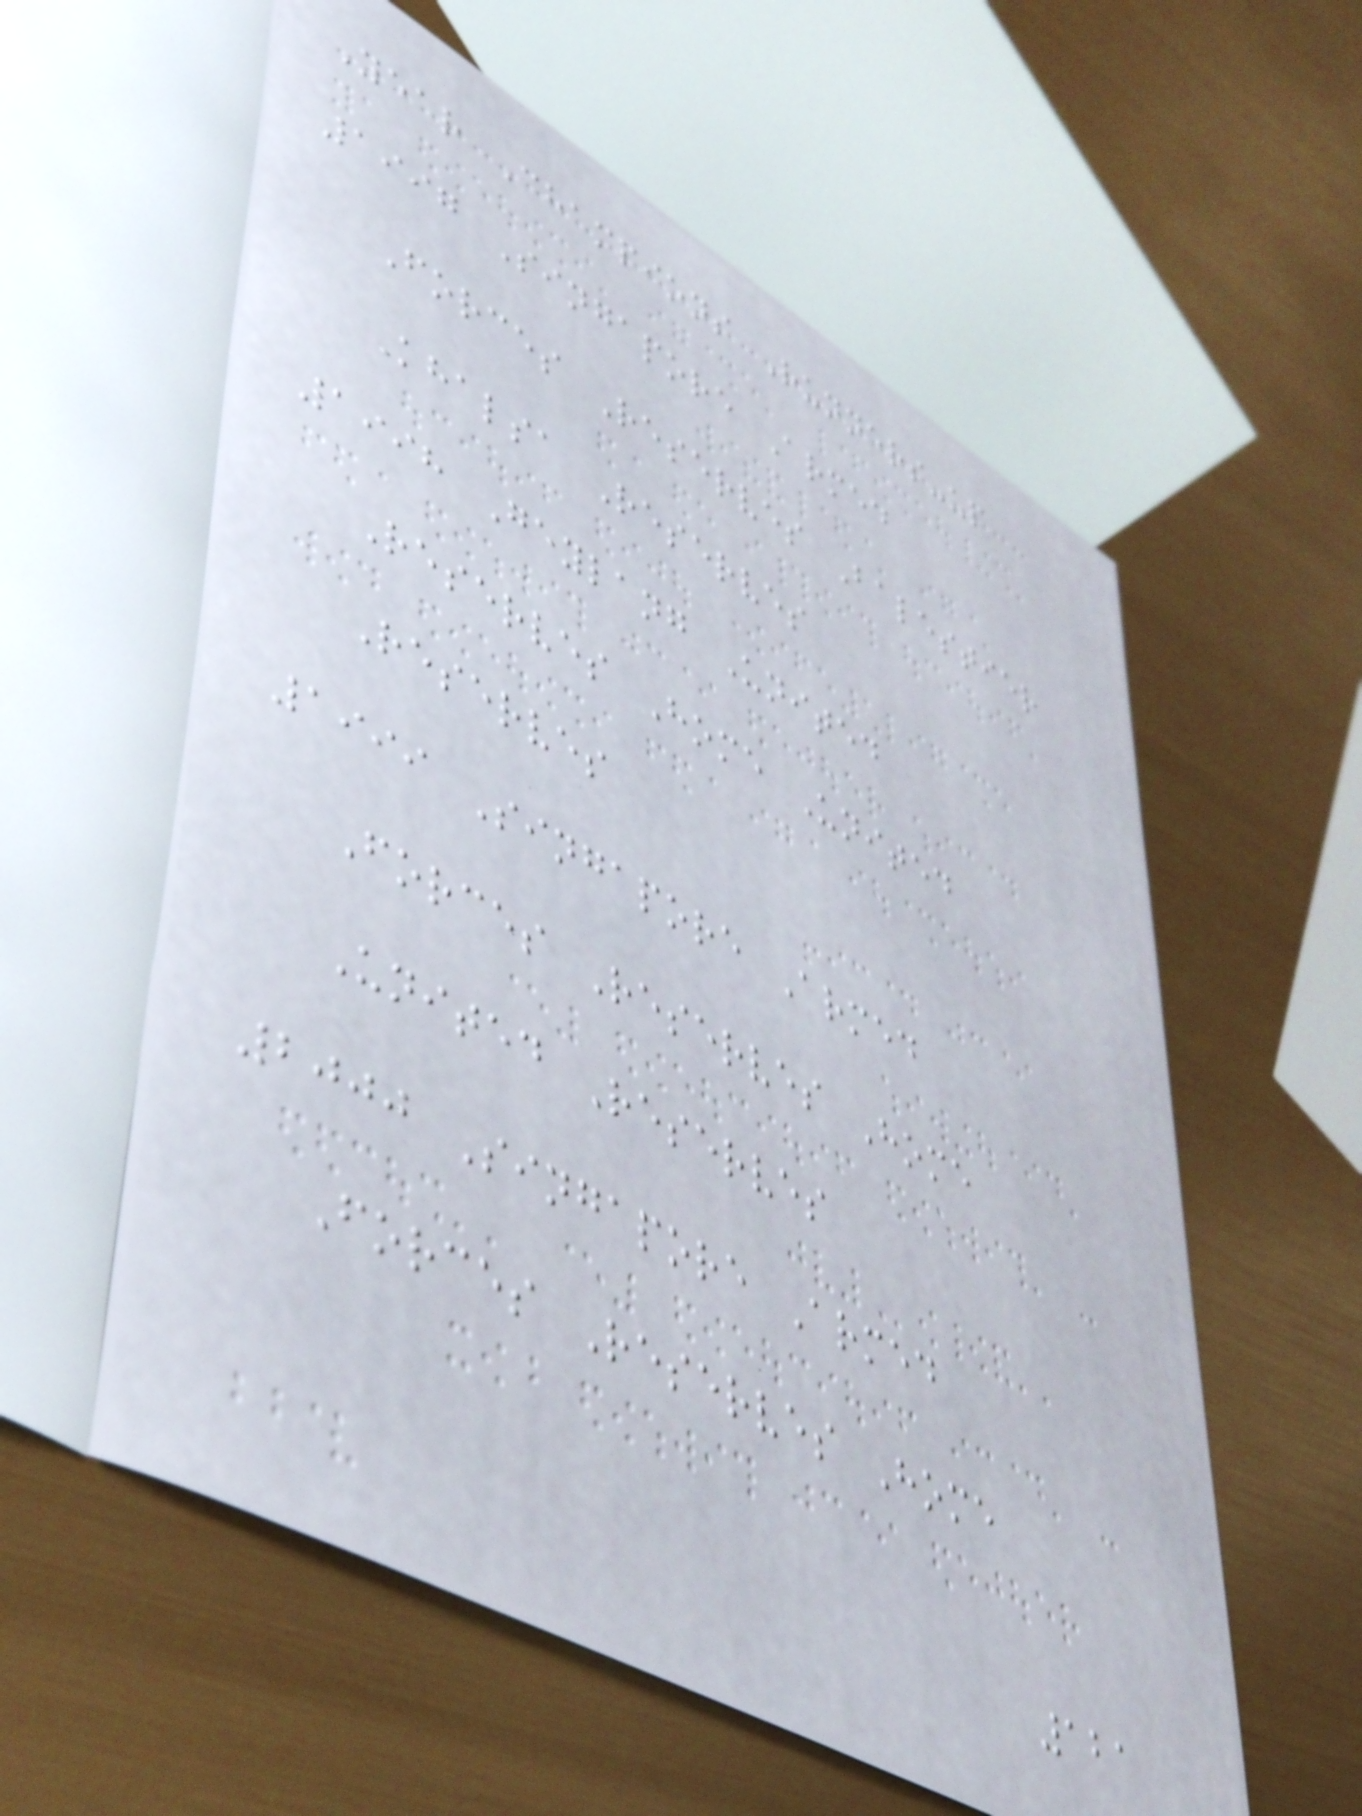Year Champions Runners-up
1997 Singapore Armed
Forces Reserves Balestier
Khalsa Reserves
1998 Geylang United
Reserves Home United
Reserves
1999 Singapore Armed
Forces Reserves Home
United Reserves
2000 Singapore Armed
Forces Reserves Home
121
